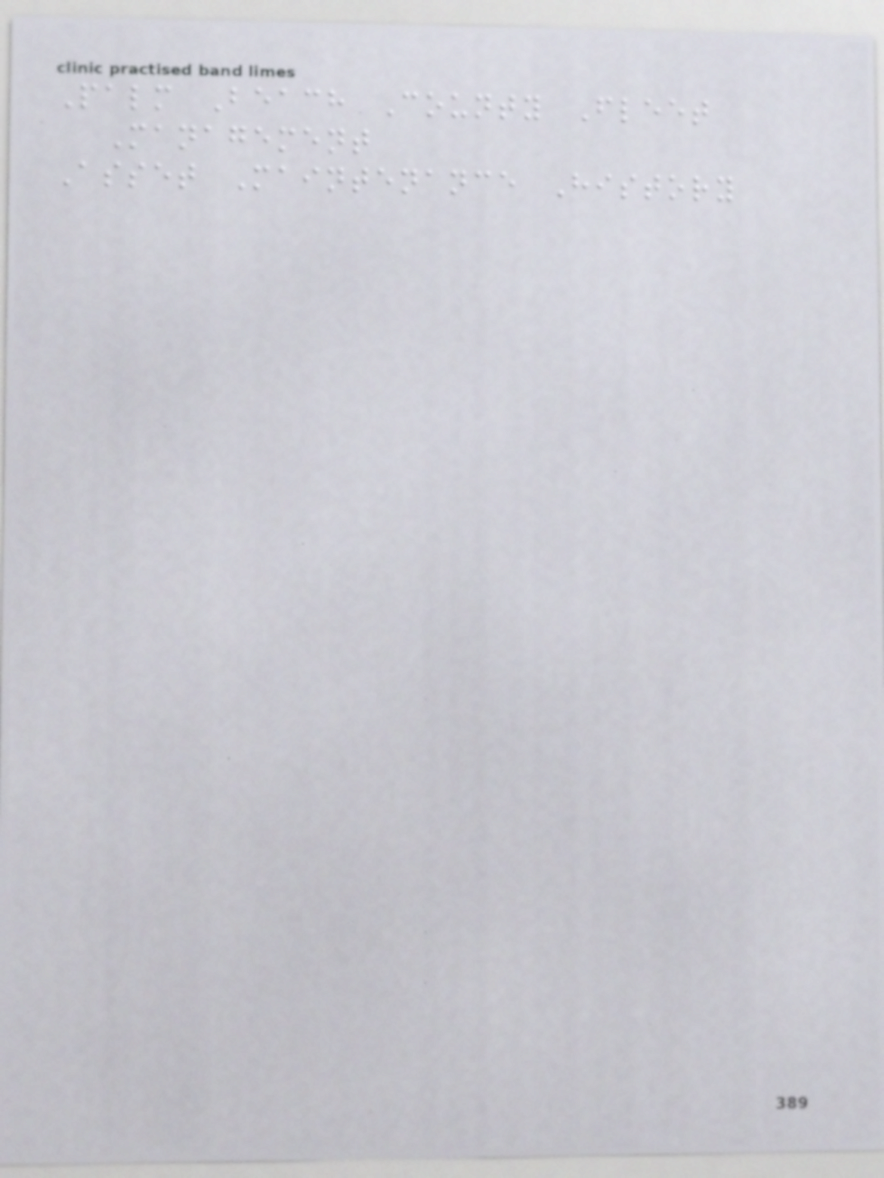Palm Beach County Fleet
Management
Asset Maintenance History
